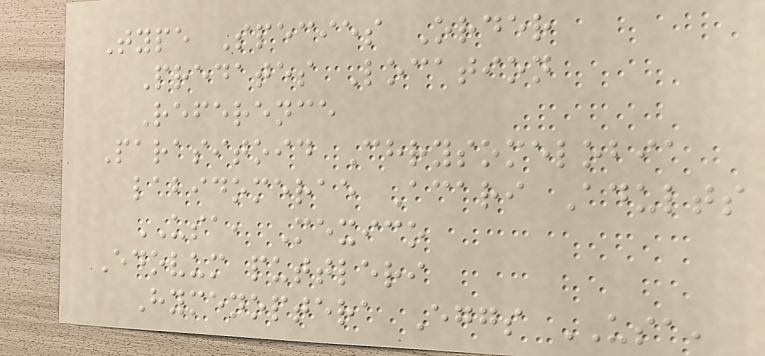Type Species Order
Predates Location
Reference
Parasitoid Chrysomelobia
labidomerae Acari Adults
USA, Mexico
Edovum puttleri
Hymenoptera Eggs USA,
